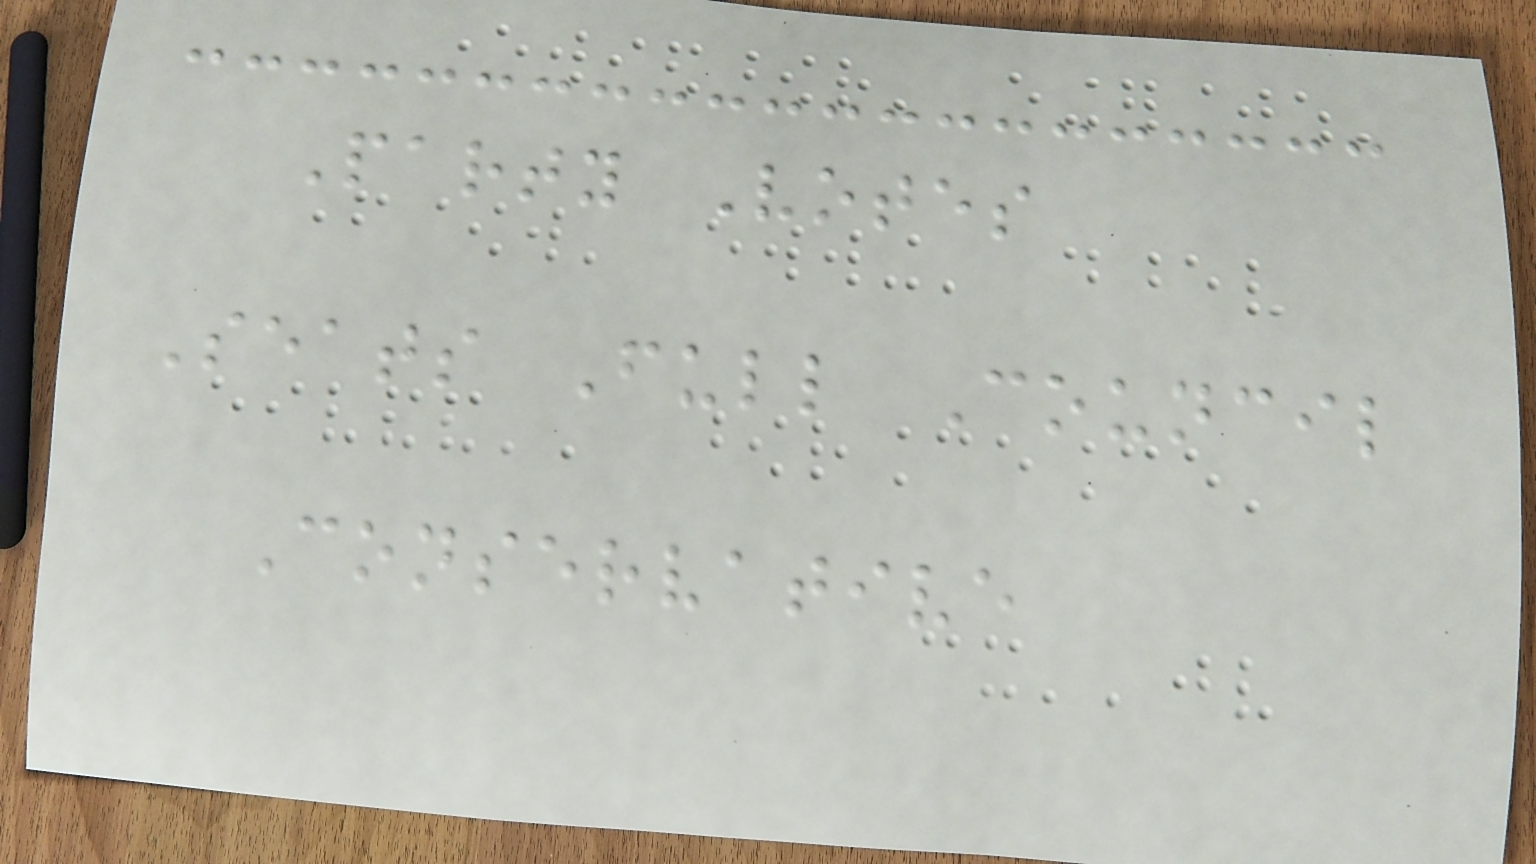Party Votes
Seats Full Council
Conservative
